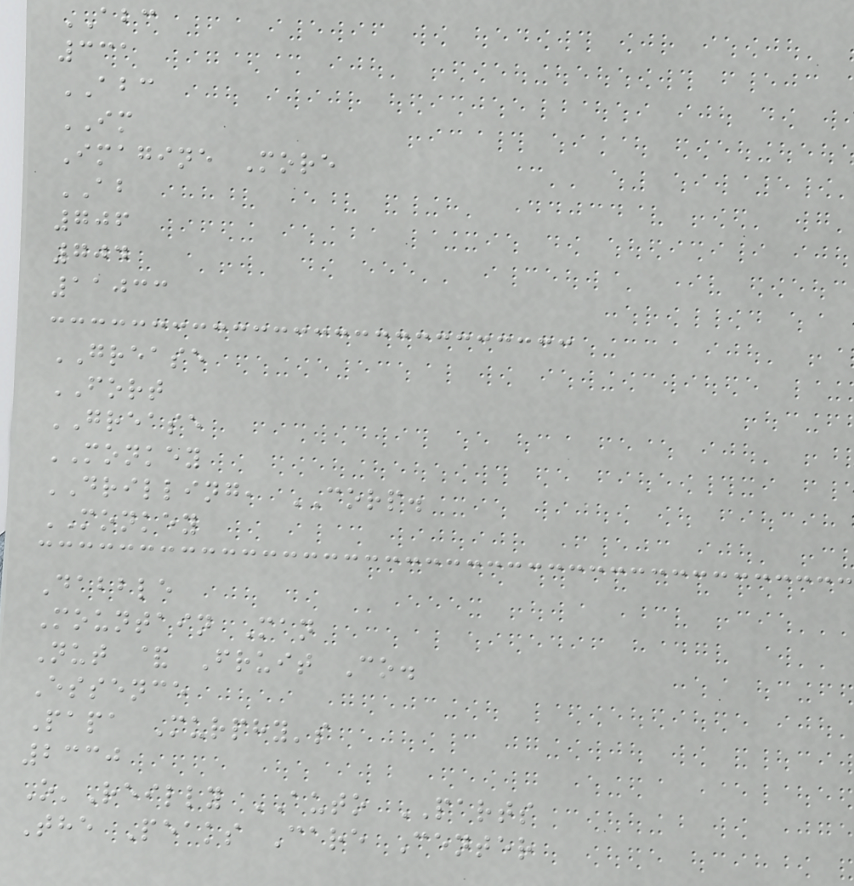ABC
331
ABC
IM
Imagine More
AB
706
704
11033
GREASE
FORT
GREASE
MONKEY
DRILLING, CORP.
MONKEY
Dabble
Mountain Man
Nut & Fruit Co.
Essence
Papa Murphy's
2330
O'Reilly AUTO PARTS
The Peaks Care Center
